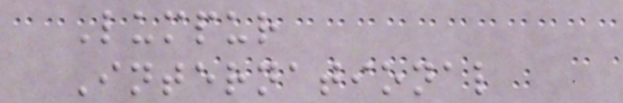Lumpur
International
